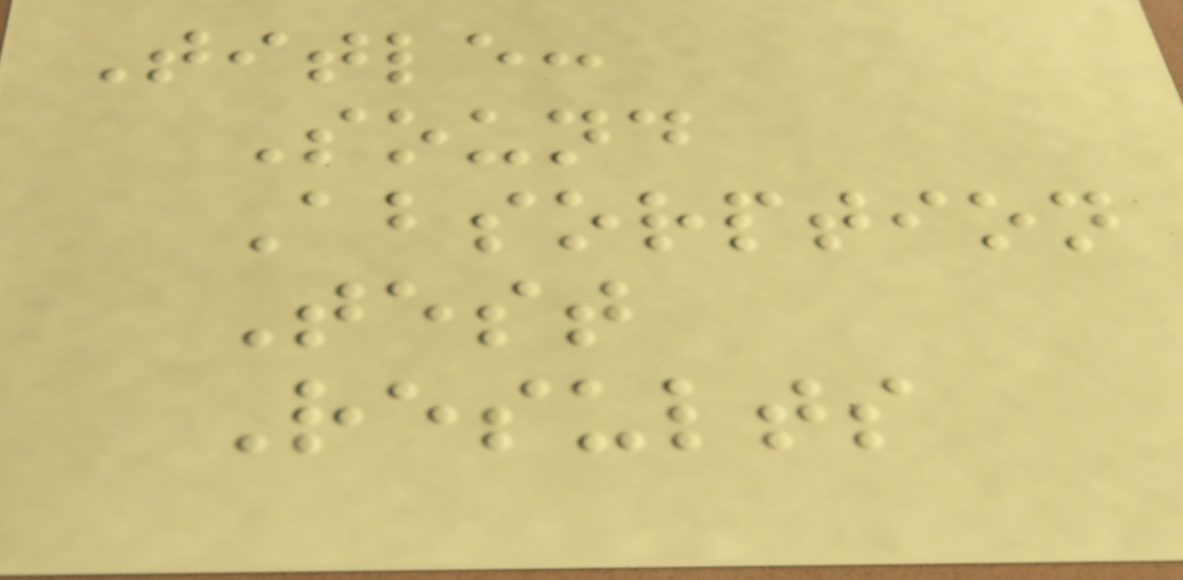Title:
Sound
Absorption
Test
Results
